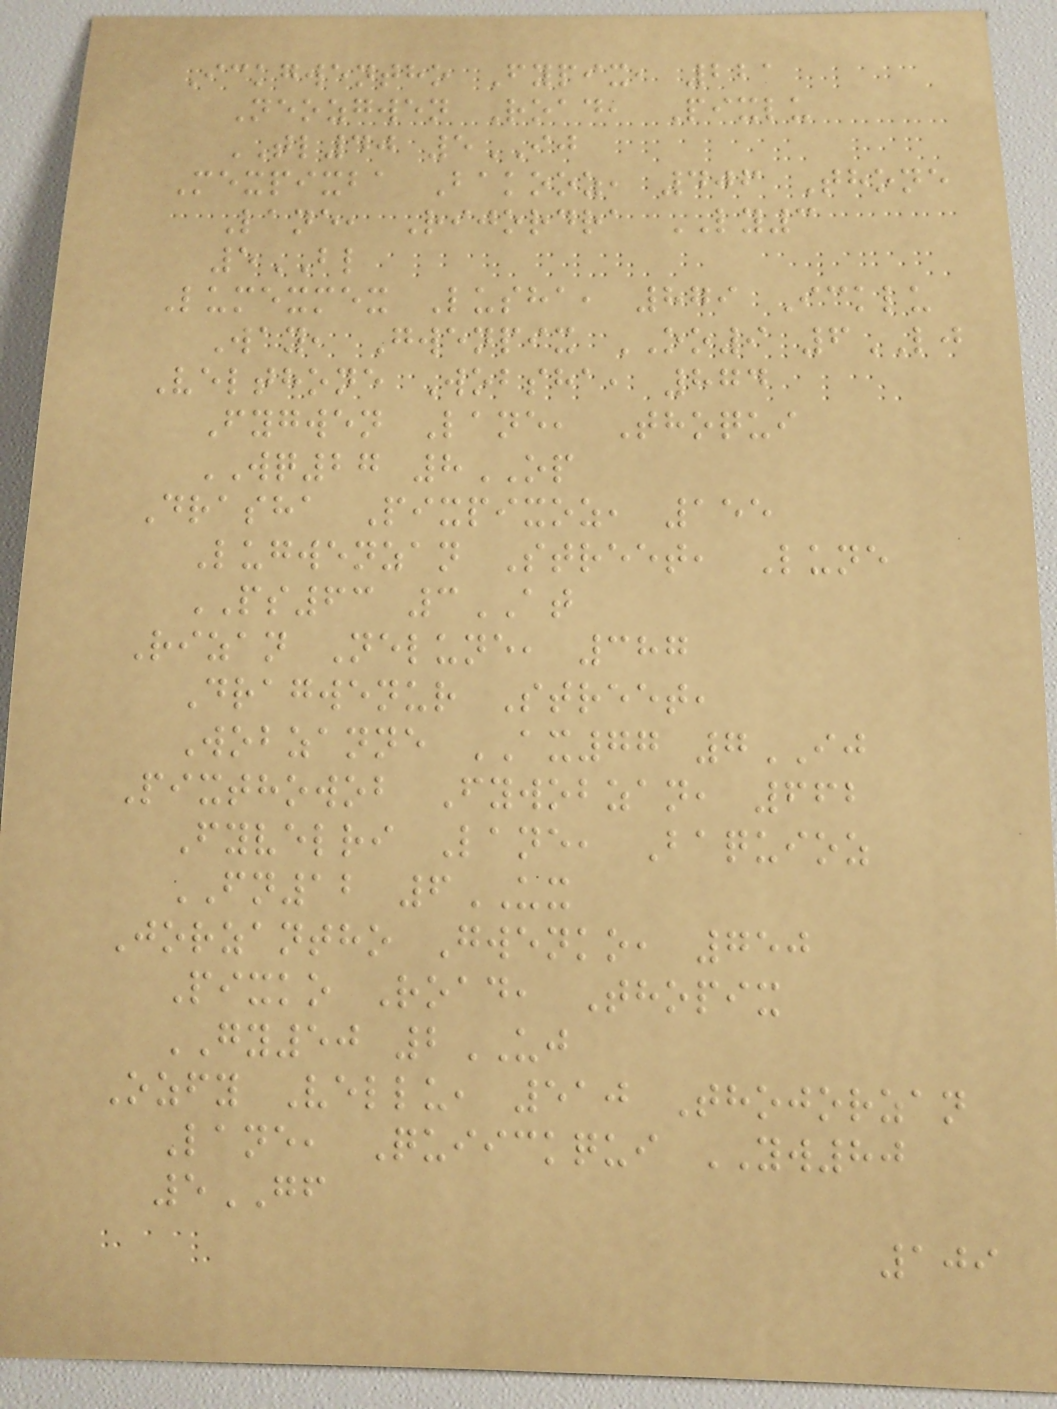Ickgwentho Fypix, 221
Neozgwen Road, Pixlu
TL40 5IJ
Mexpixba Bakooz, 406 Thone
Lane, Rijordra LY3
5BL
Lumexmex Lusha, 879 Icklu
Way, Gwenpix OO9 6LJ
Velthone Wobsha, 874
Fygwen Lane, Thoqui
WQ27 8OP
Drasha Pixpixoz, 155
Lugwenzan Street, Lune
PS63 3AT
Rizan Nelune, 387
Dragwenur Street,
Wobzanne AX77 7IJ
Pixthowob Fywobzan, 662
Fyvelri Lane, Baquioz
FN12 6UX
Jorzantho Gwenko, 750
Pixko Road, Thopix
GY50 2UJ
Ozfy Vellu, 510 Thojorzan
Lane, Quiickqui YW80
5GF
109
